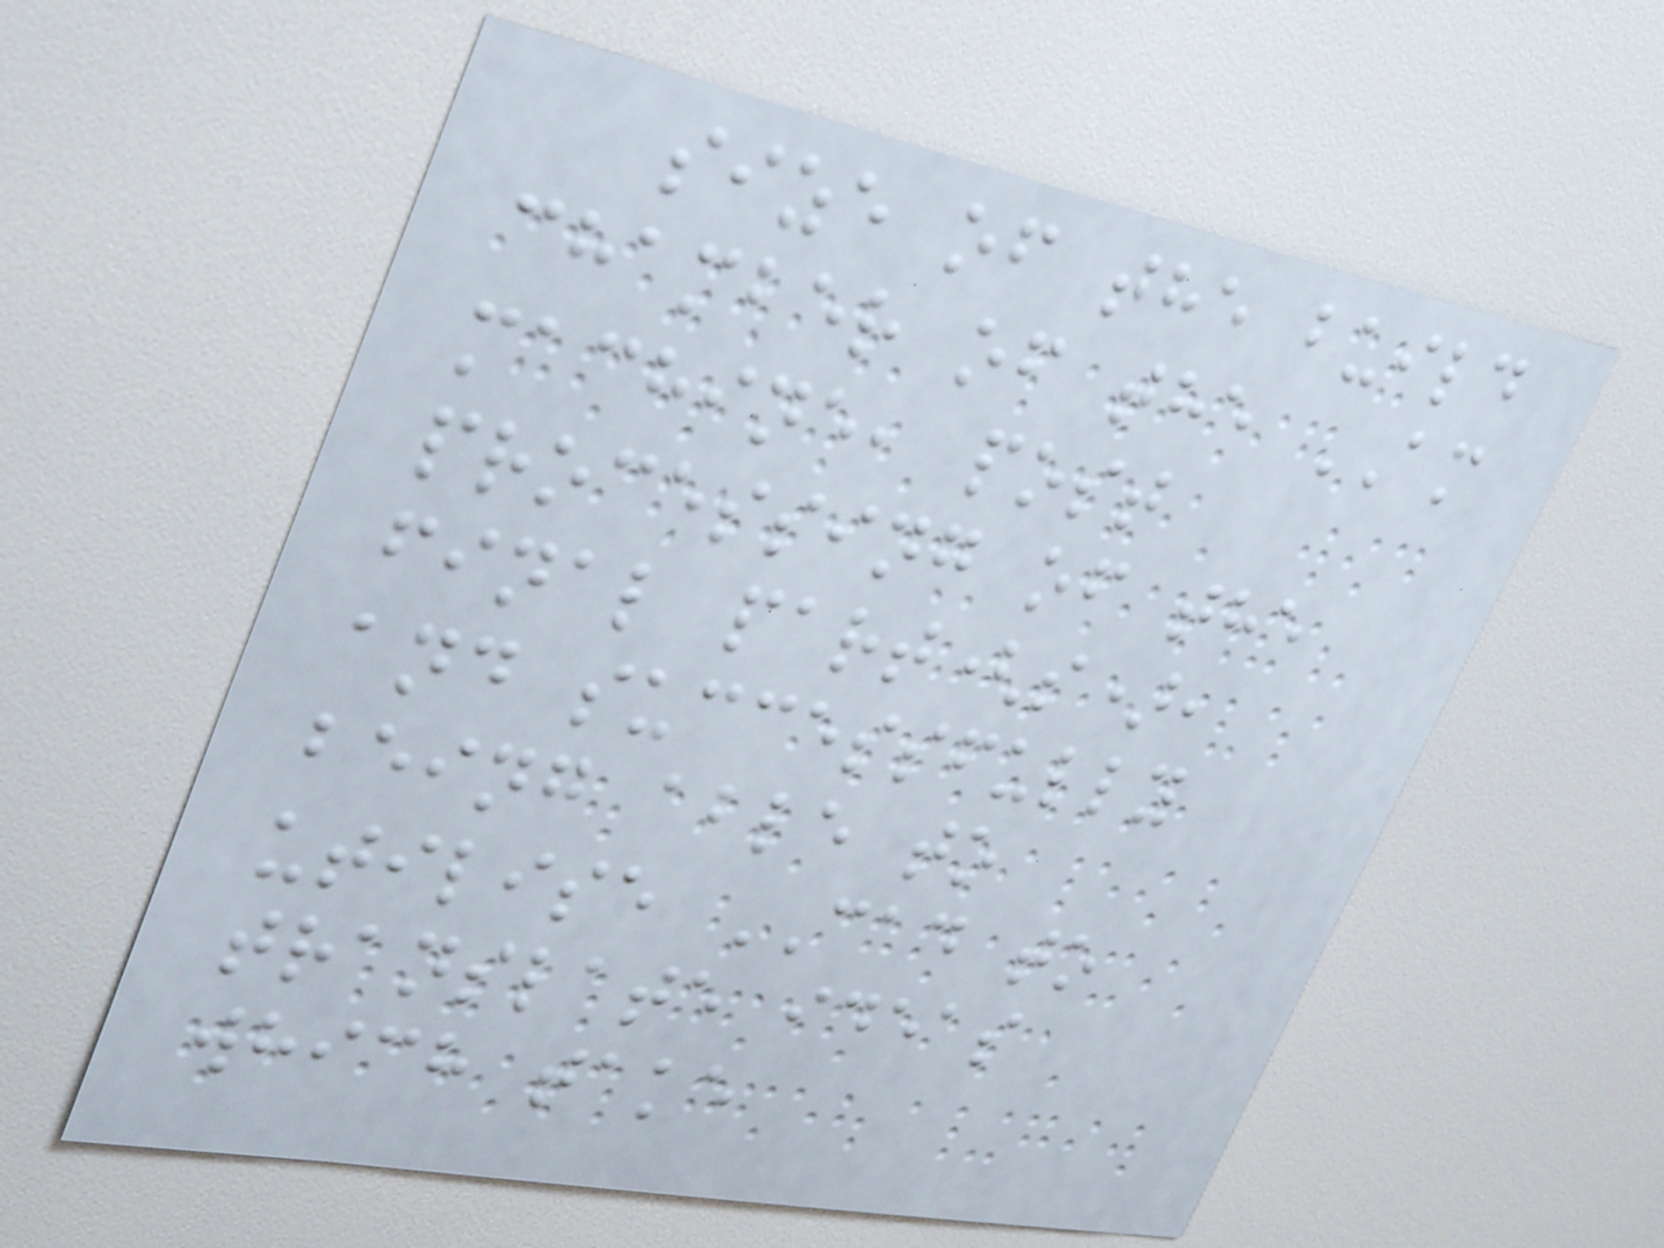size of the build
chamber of the AM
machine, post
processing of the
final part(s),
and successfully
being able to
utilise CAD to
translate ideas
which take
